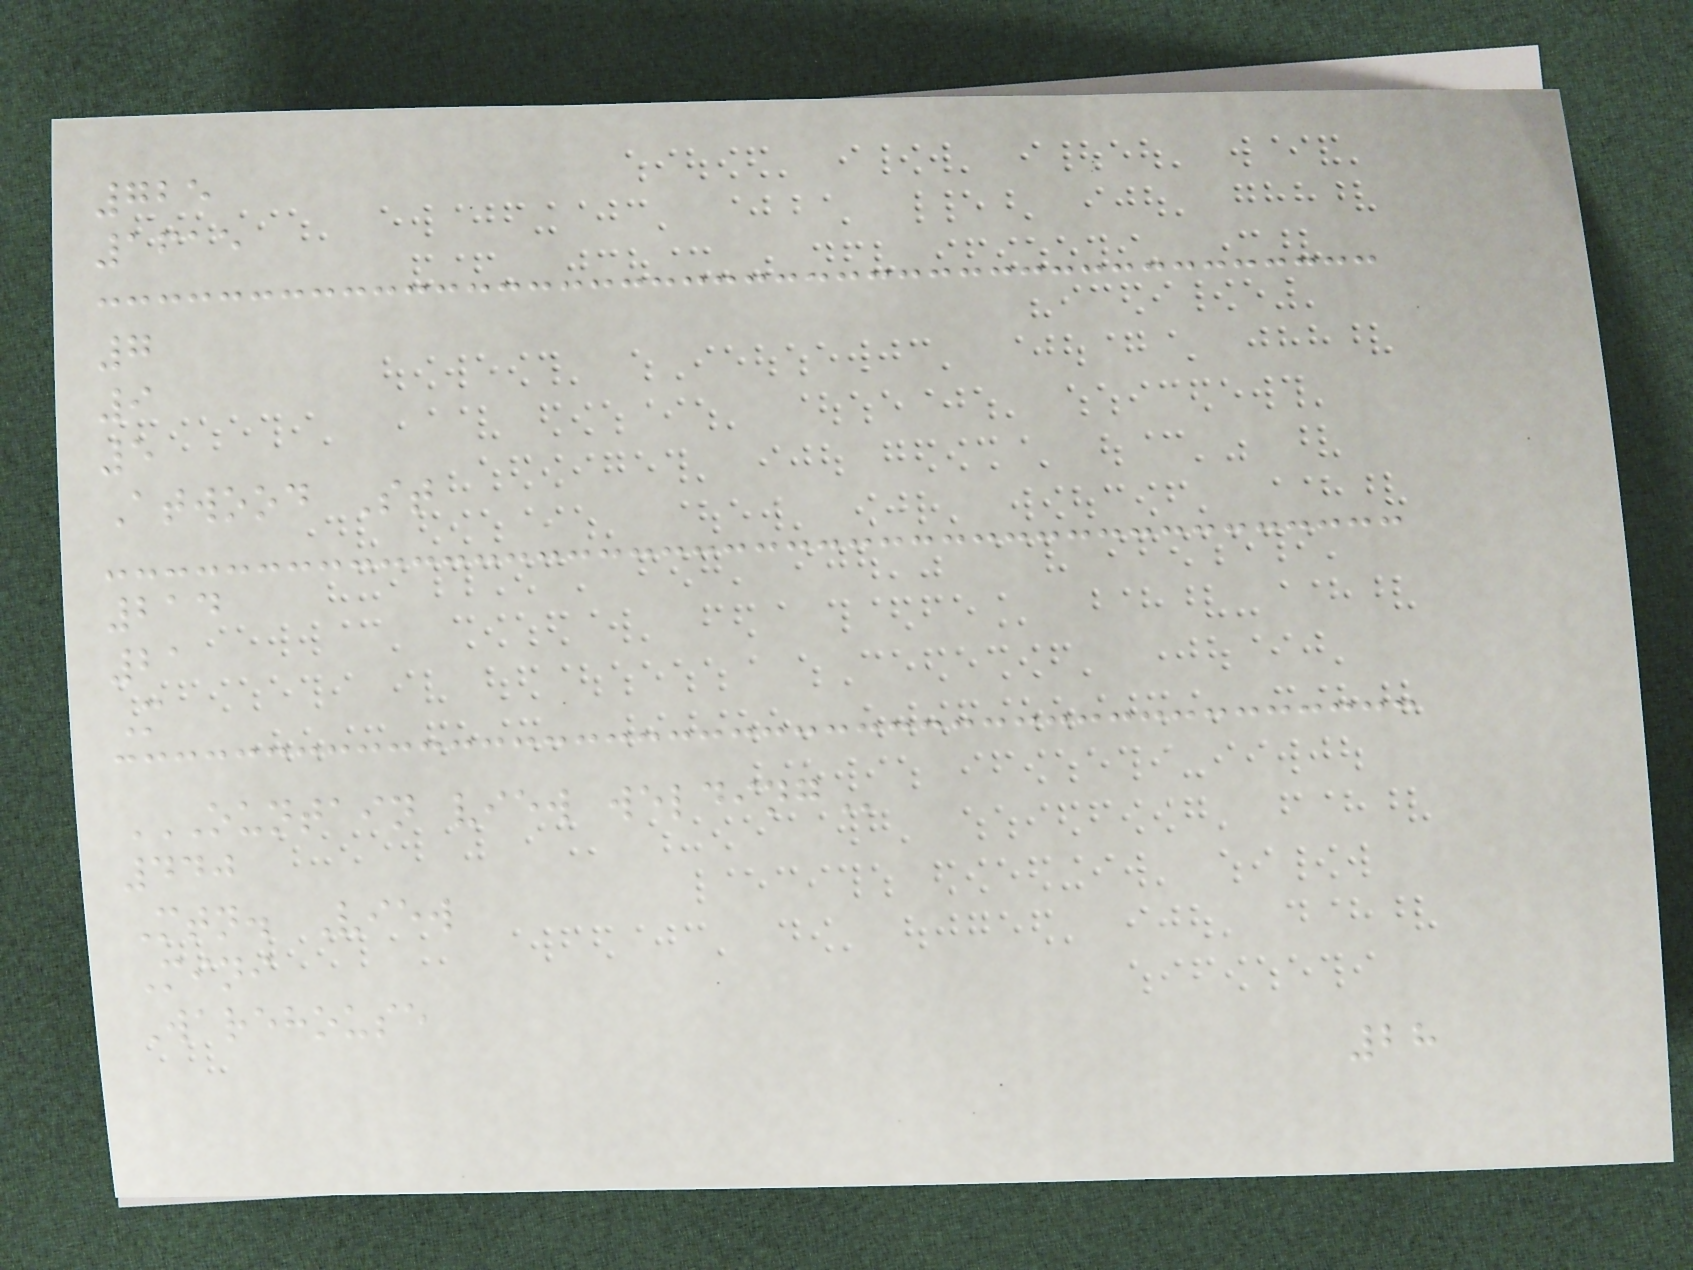725
1615
7
9
5
Atwood St
214
21
M
OUNTAIN VIEW WELDING
440
Mtn. View
Mini
Warehouse
28
